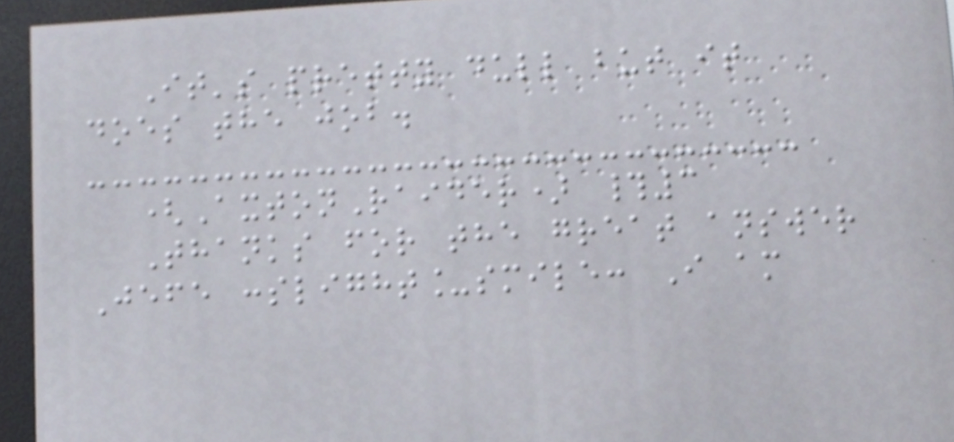It's pretty dull but it
does the job.
(AxtonRaider) #3
Thanks for the great answer
Jefe :slight_smile: I am
